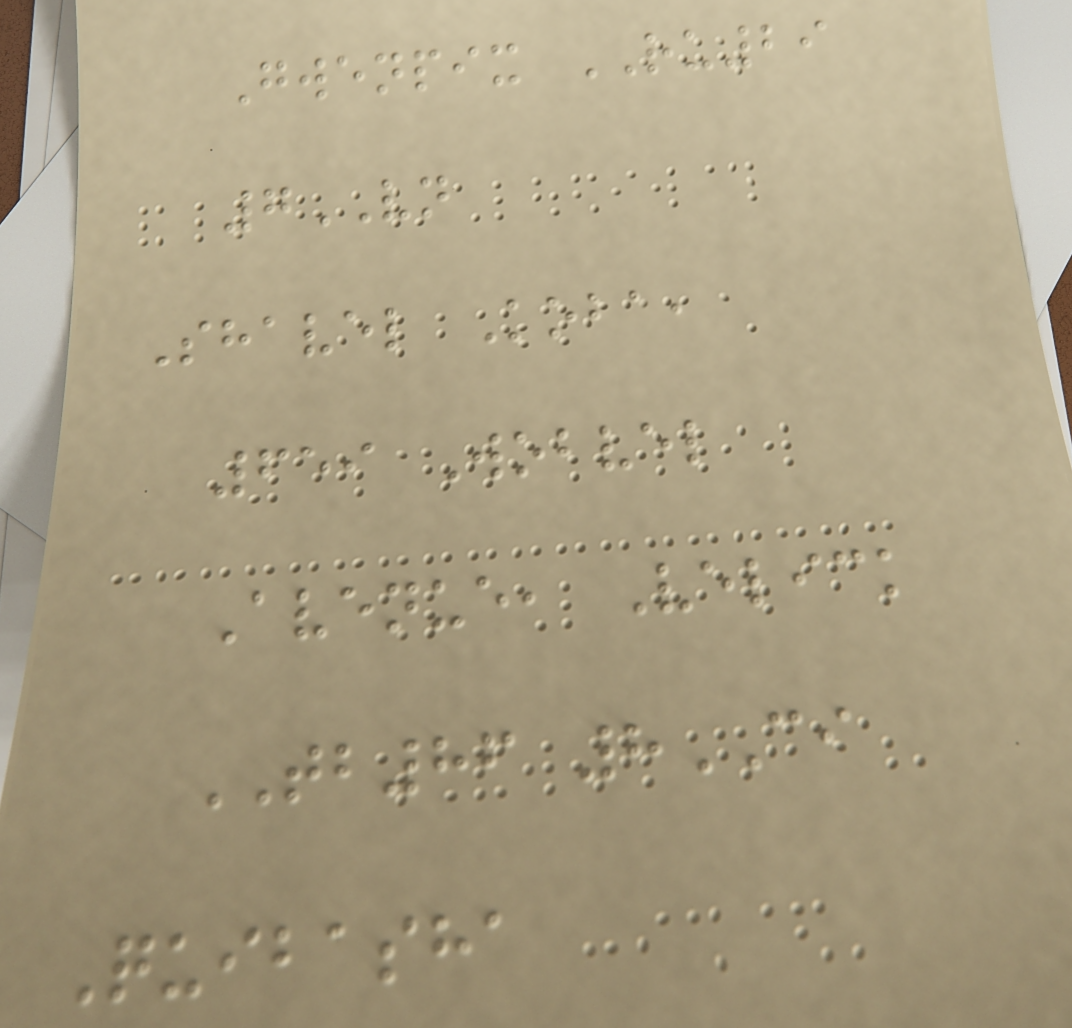Gwenpix RU29
7VN
Shavel Koba,
659 Wobvel
Avenue, Velick
TB86 8CI
Quibasha
